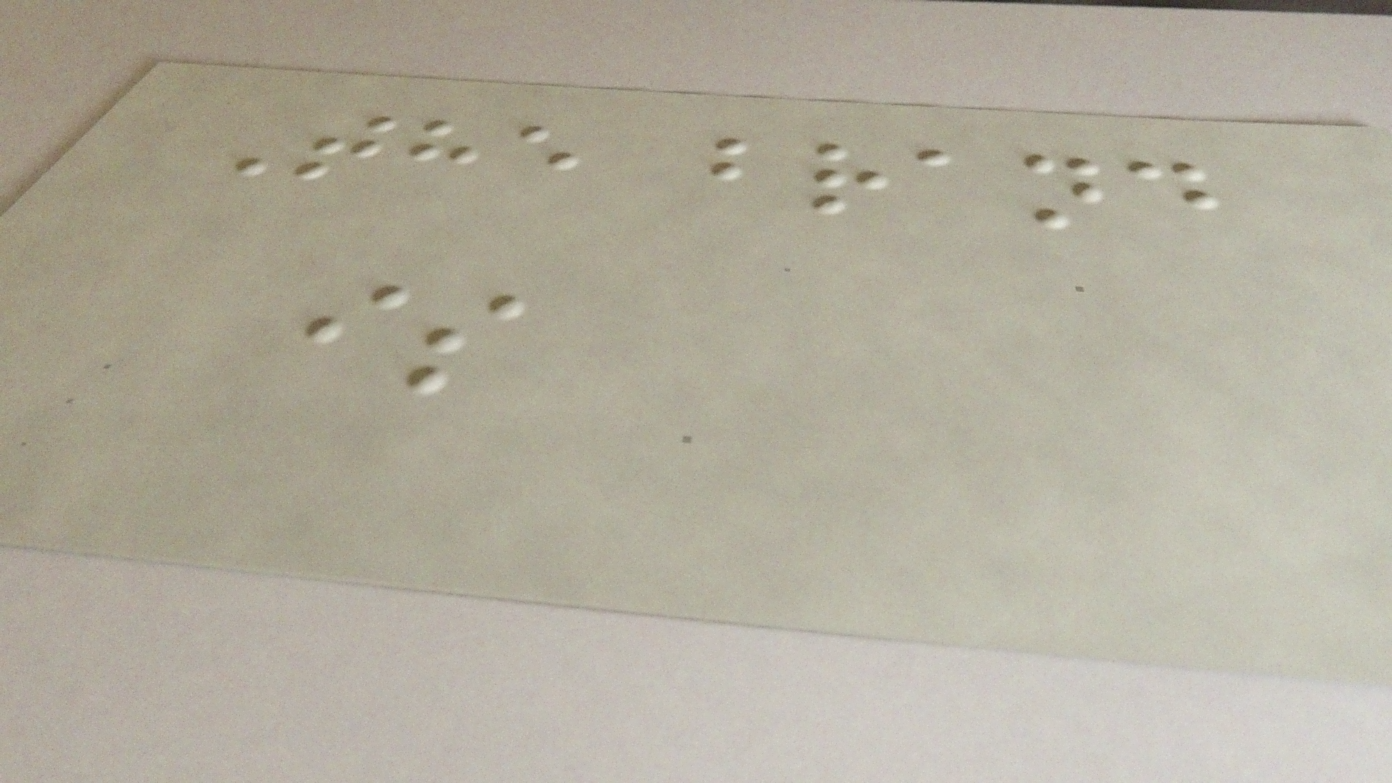The brand
is
